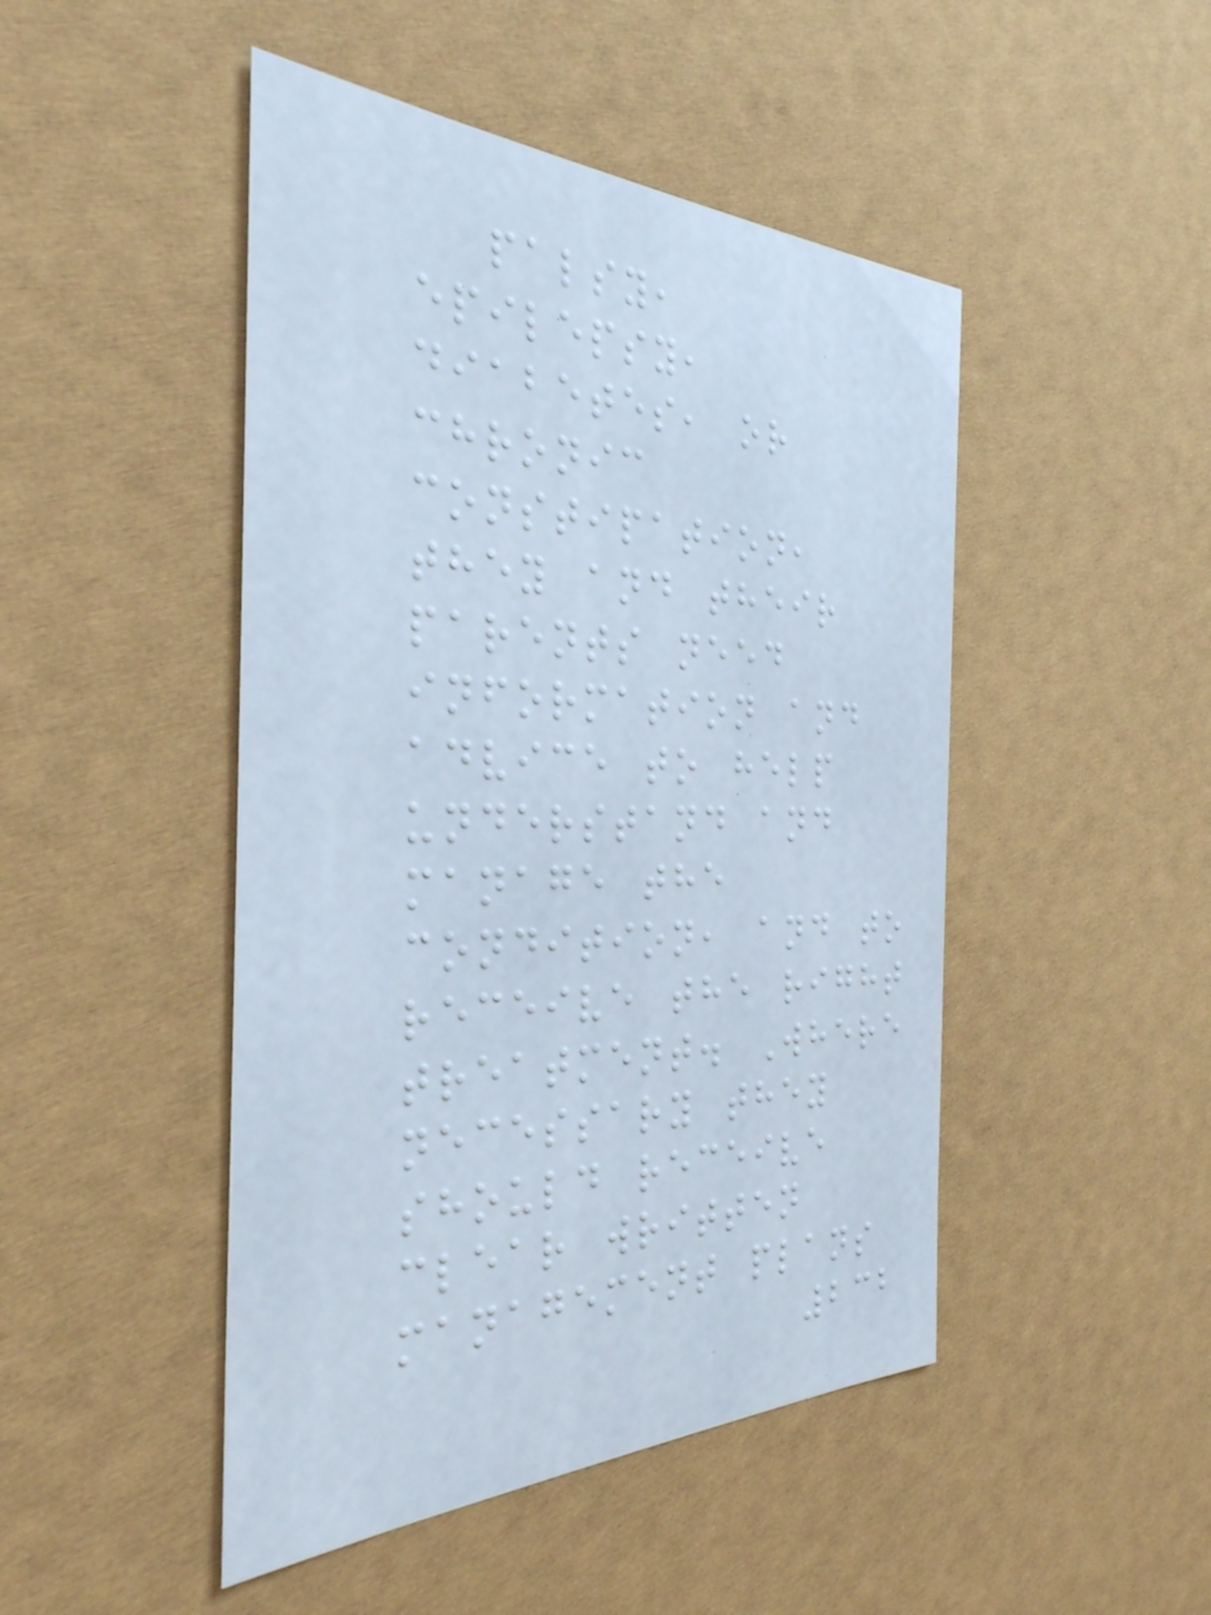palsy,
epilepsy,
diabetes, or
chronic
constipation,
they and their
parents need
information and
advice to help
understand and
manage the
condition, and to
receive the right
treatment. Where
necessary they
should receive
clear written
management plans
232
